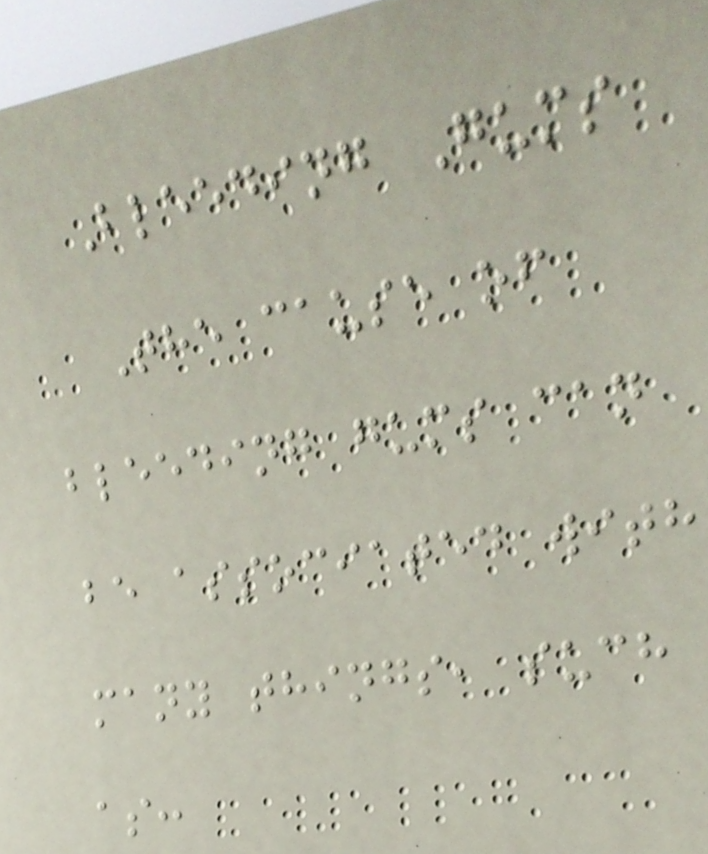Bleeding Gums
The cause of
bleeding gums can
be associated with
many things, such
as:
